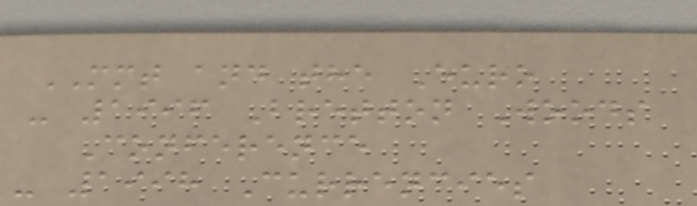MMT and the Euro
- 1996 Bretton Woods
Conference
- 1998 Currencies
